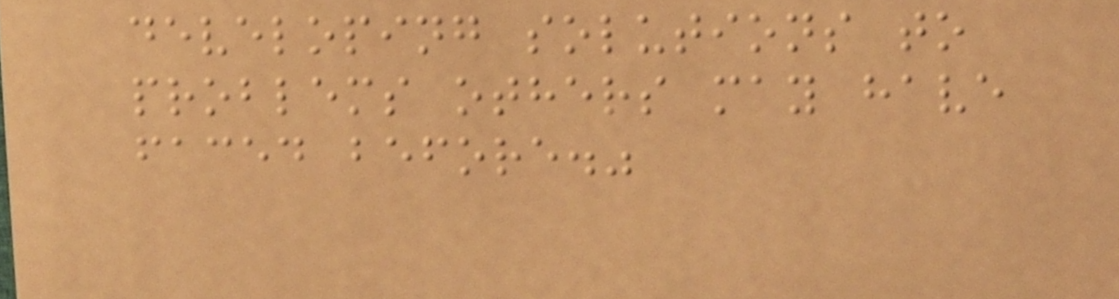developing solutions to
problems others may have
faced before."
